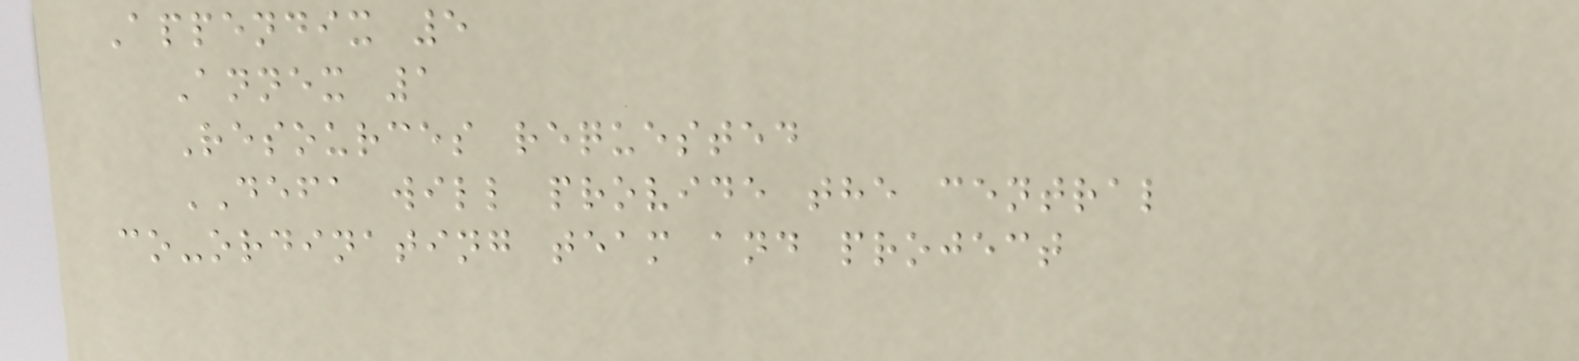Appendix 5
Annex 1
Resources requested
DEFA will provide the central
co-ordinating team and project
